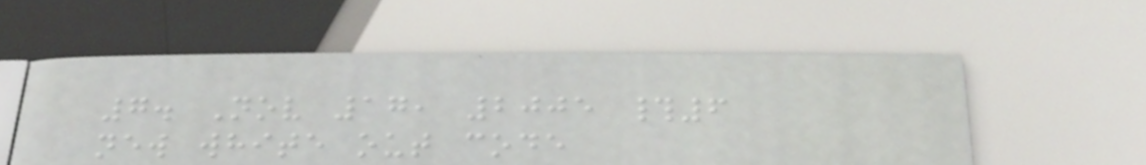7. Nov 17, 2005 #6
new white out code
